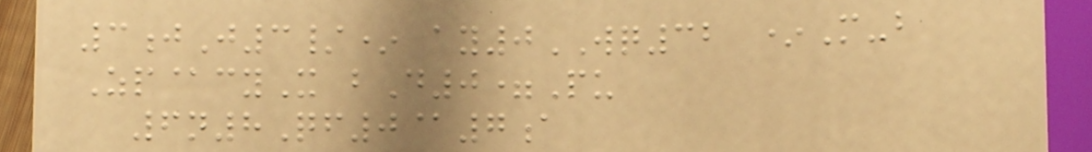3jJ3/* ay0WQ32 *M-b
Zp@cyX bD0=Pu
6n8Qf0@7a
